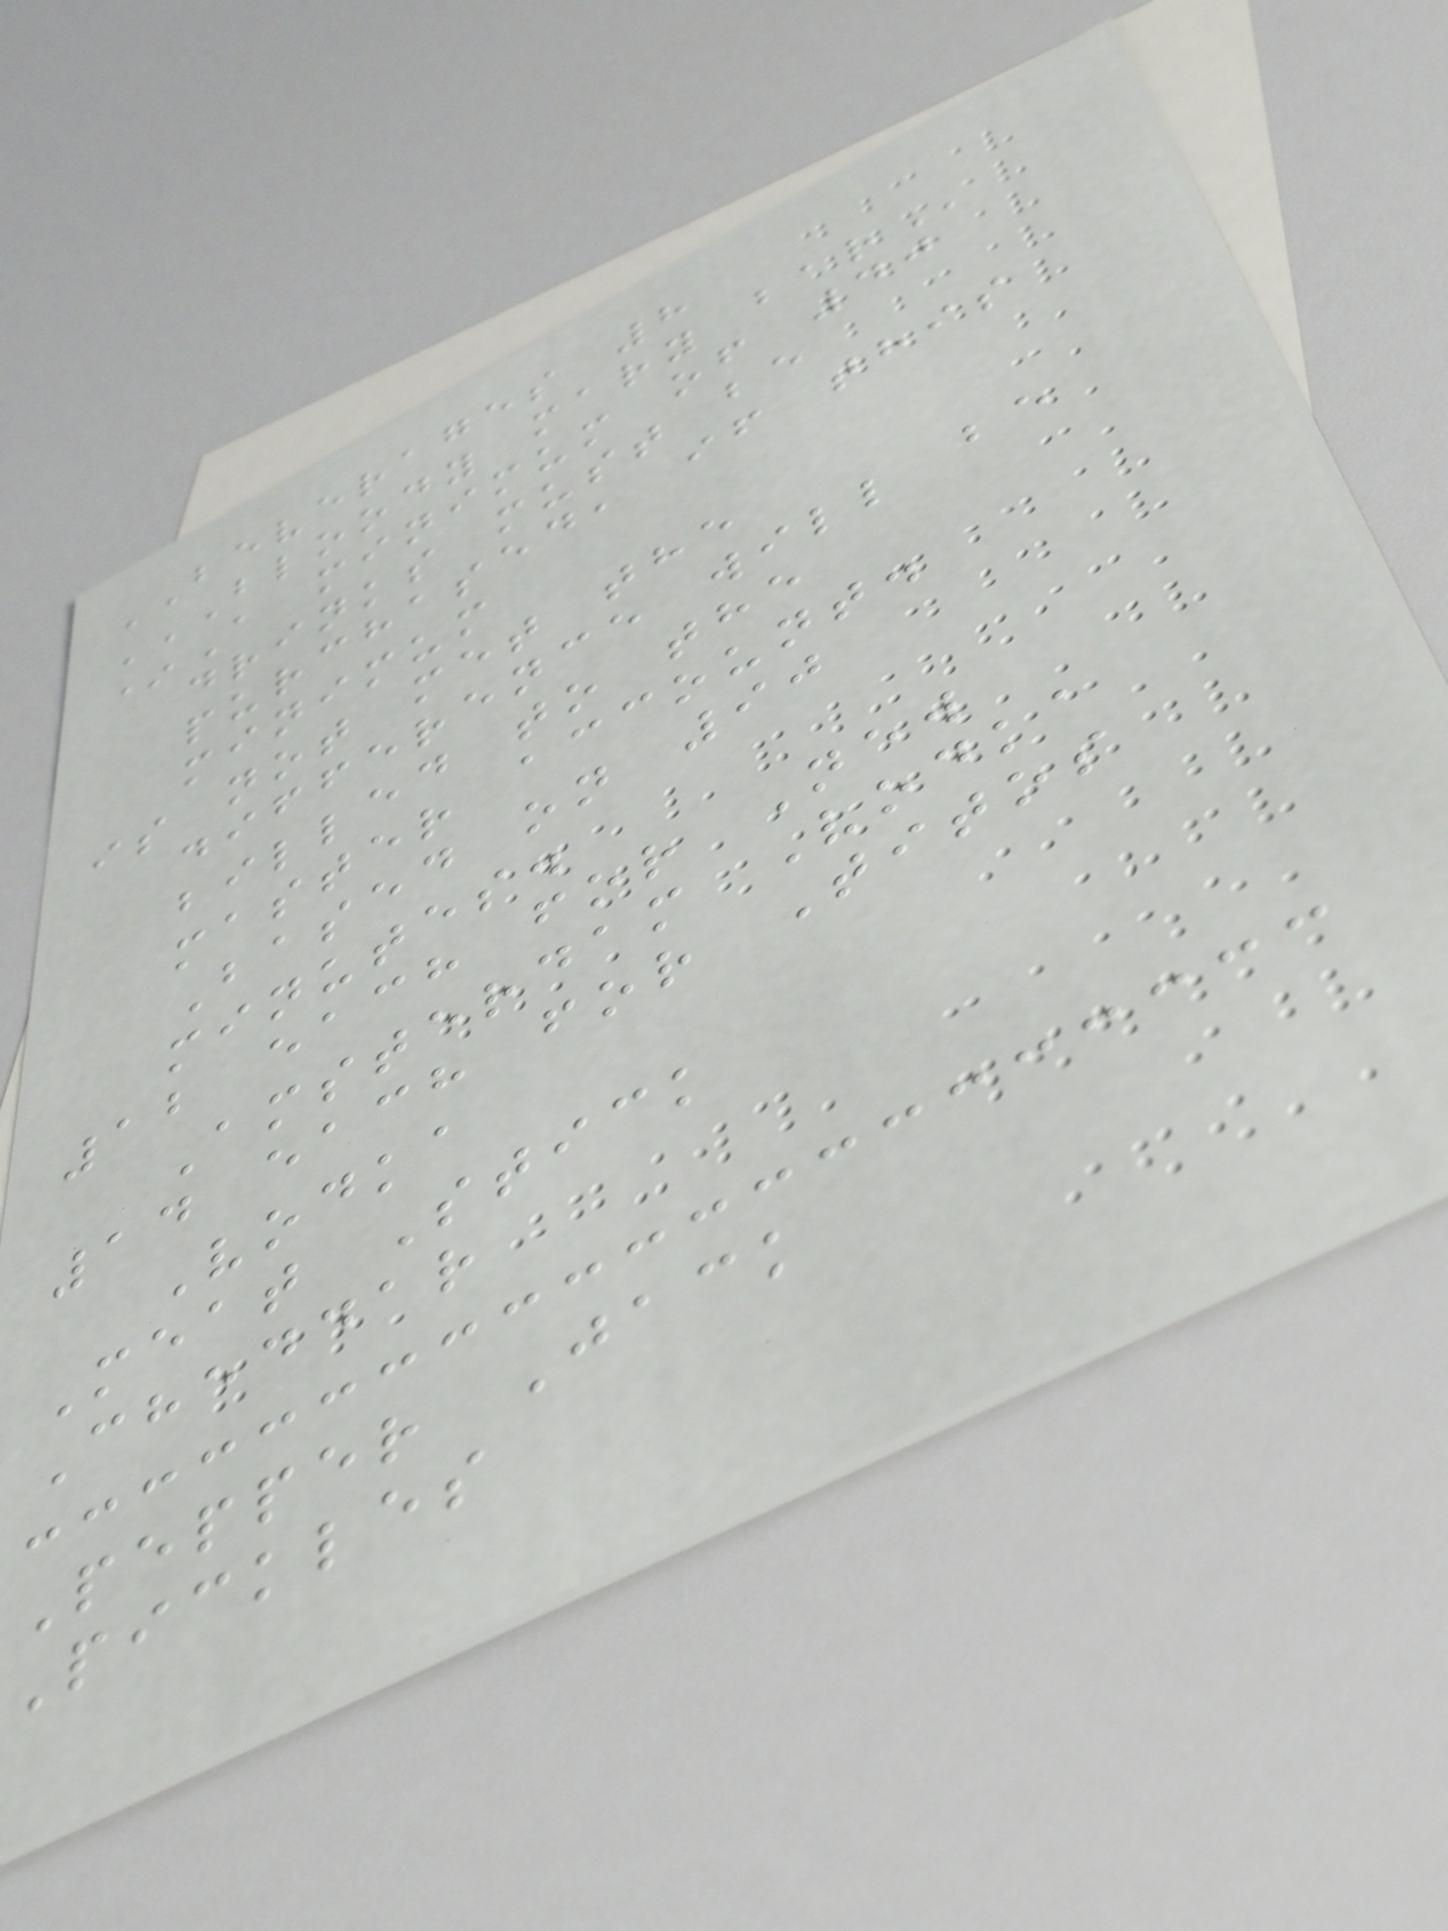BEVERAGES 8
BLOODY MARY BAR
*A minimum of 40
drinks must be
purchased, if this
minimum
is not met the
difference will be
billed to the
master account.
Based on 90
minutes.
12 each for New
Amsterdam Vodka
14 each for Titos
Vodka
Meat Stick
Cheddar
Pepper Jack
Pickles
